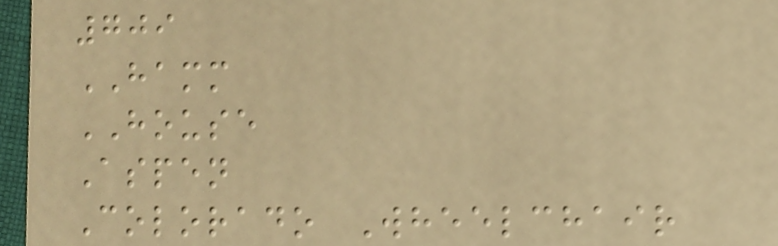709
HAMM
HOUSE
Aspen
Colorado Wheelchair
